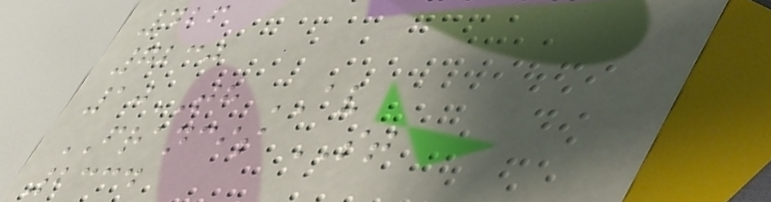426
7230
10TH AV
FRANCIS ST
2334
